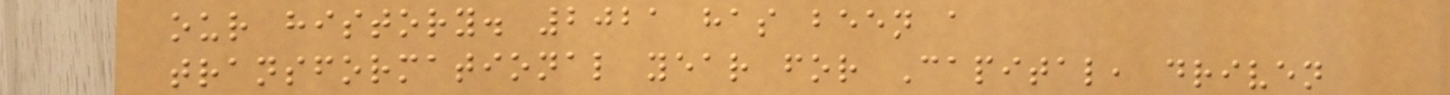our history. 2021 has been a
transformational year for Capital, driven
